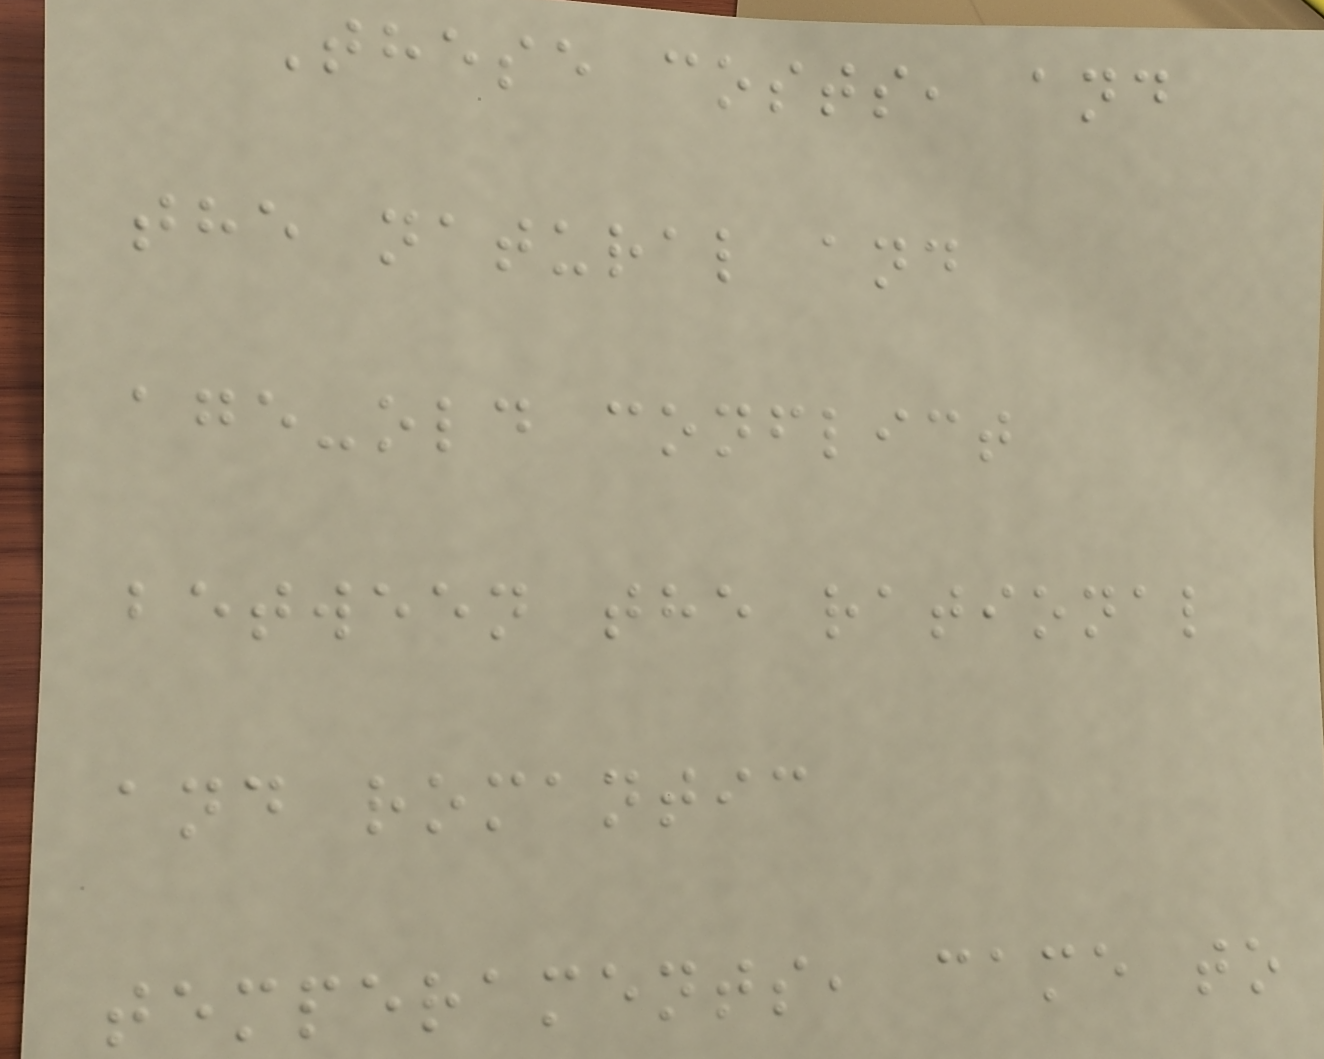These costs, and
the natural and
age-old conflict
between the rational
and romantic
temperaments, came to
